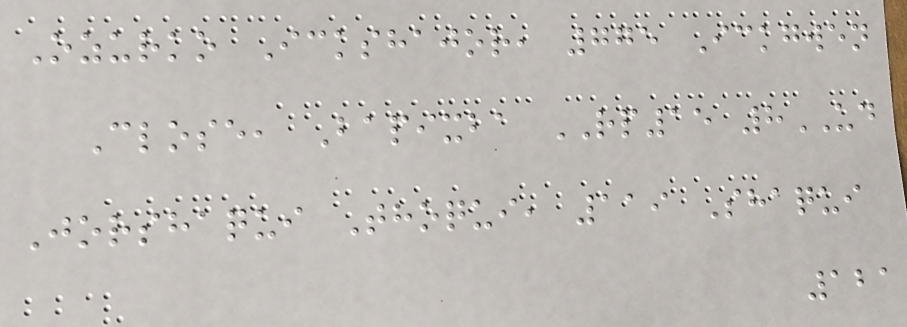Ozurko Ickshajor, 775 Ickgwen
Close, Bapixba RP15 8UD
Jorshaqui Thoqui, 119 Shaqui
121
